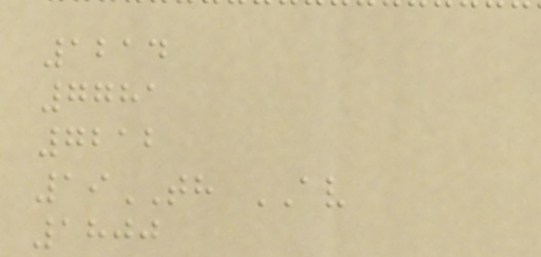1214
7781
7212
19TH AV
1800
